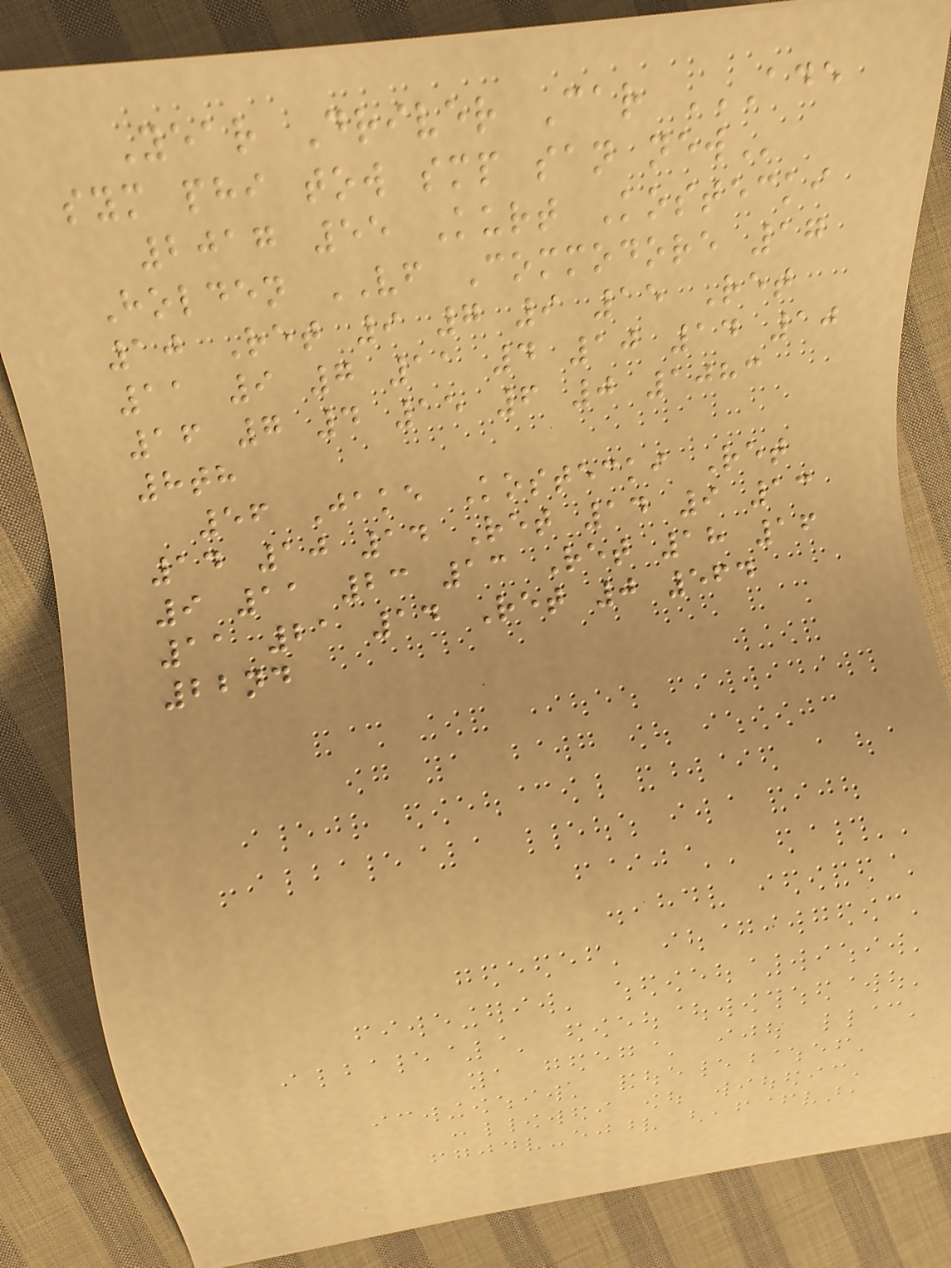Year Driver Car ADE
SYM PHI TOW SMP SAN NEW
2017 55 Kurt Kostecki
Holden VF Commodore 17
10 Ret 9 7 9 15 Ret
11 9 7 11 4 10 14 10
16 7 4 15 6 0 1083
8th
56 Jake Kostecki Ret
14 10 14 Ret 14 9 13
9 11 23 13 Ret 18 16
11 21 14 Ret 0 564
22nd
